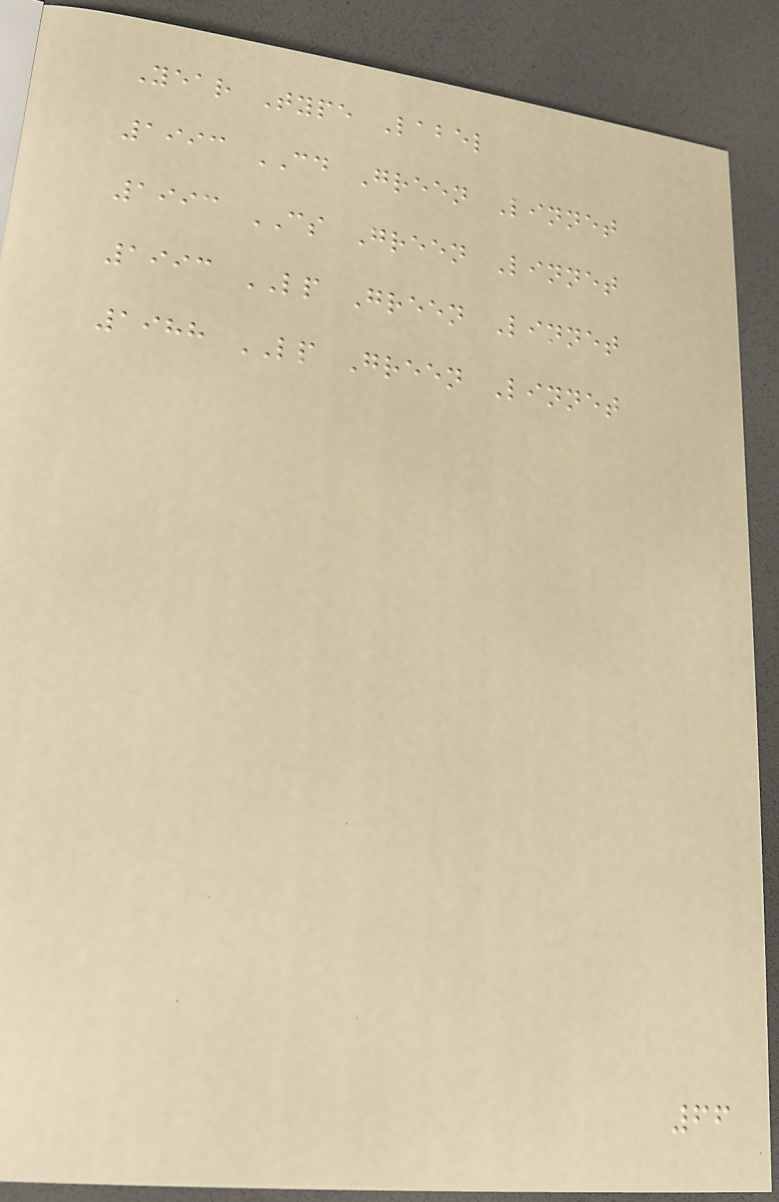Year Type Label
1993 CD Green Linnet
1993 CS Green Linnet
1993 LP Green Linnet
1988 LP Green Linnet
66
